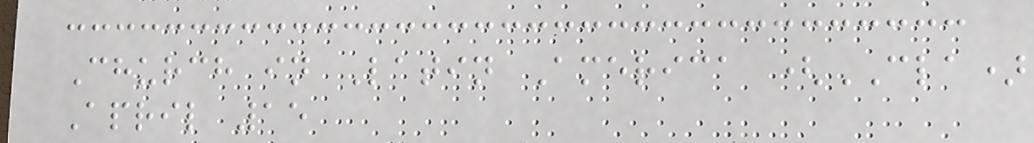Church in Latin America (CLA)
April 15
